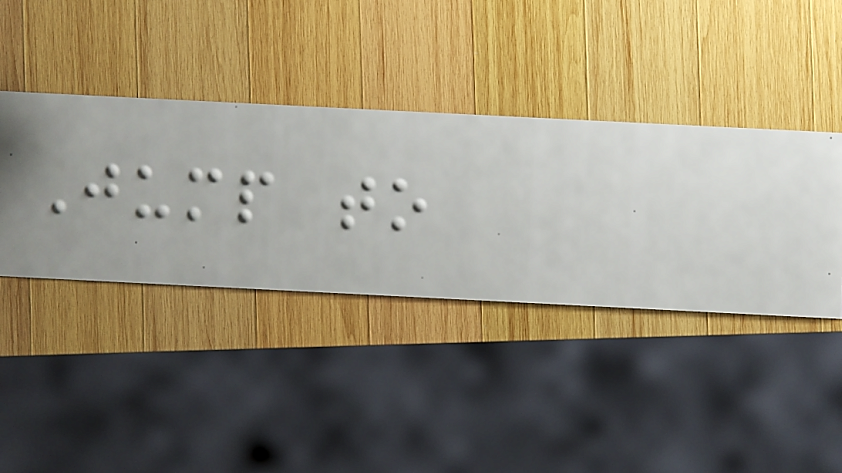Jump to
